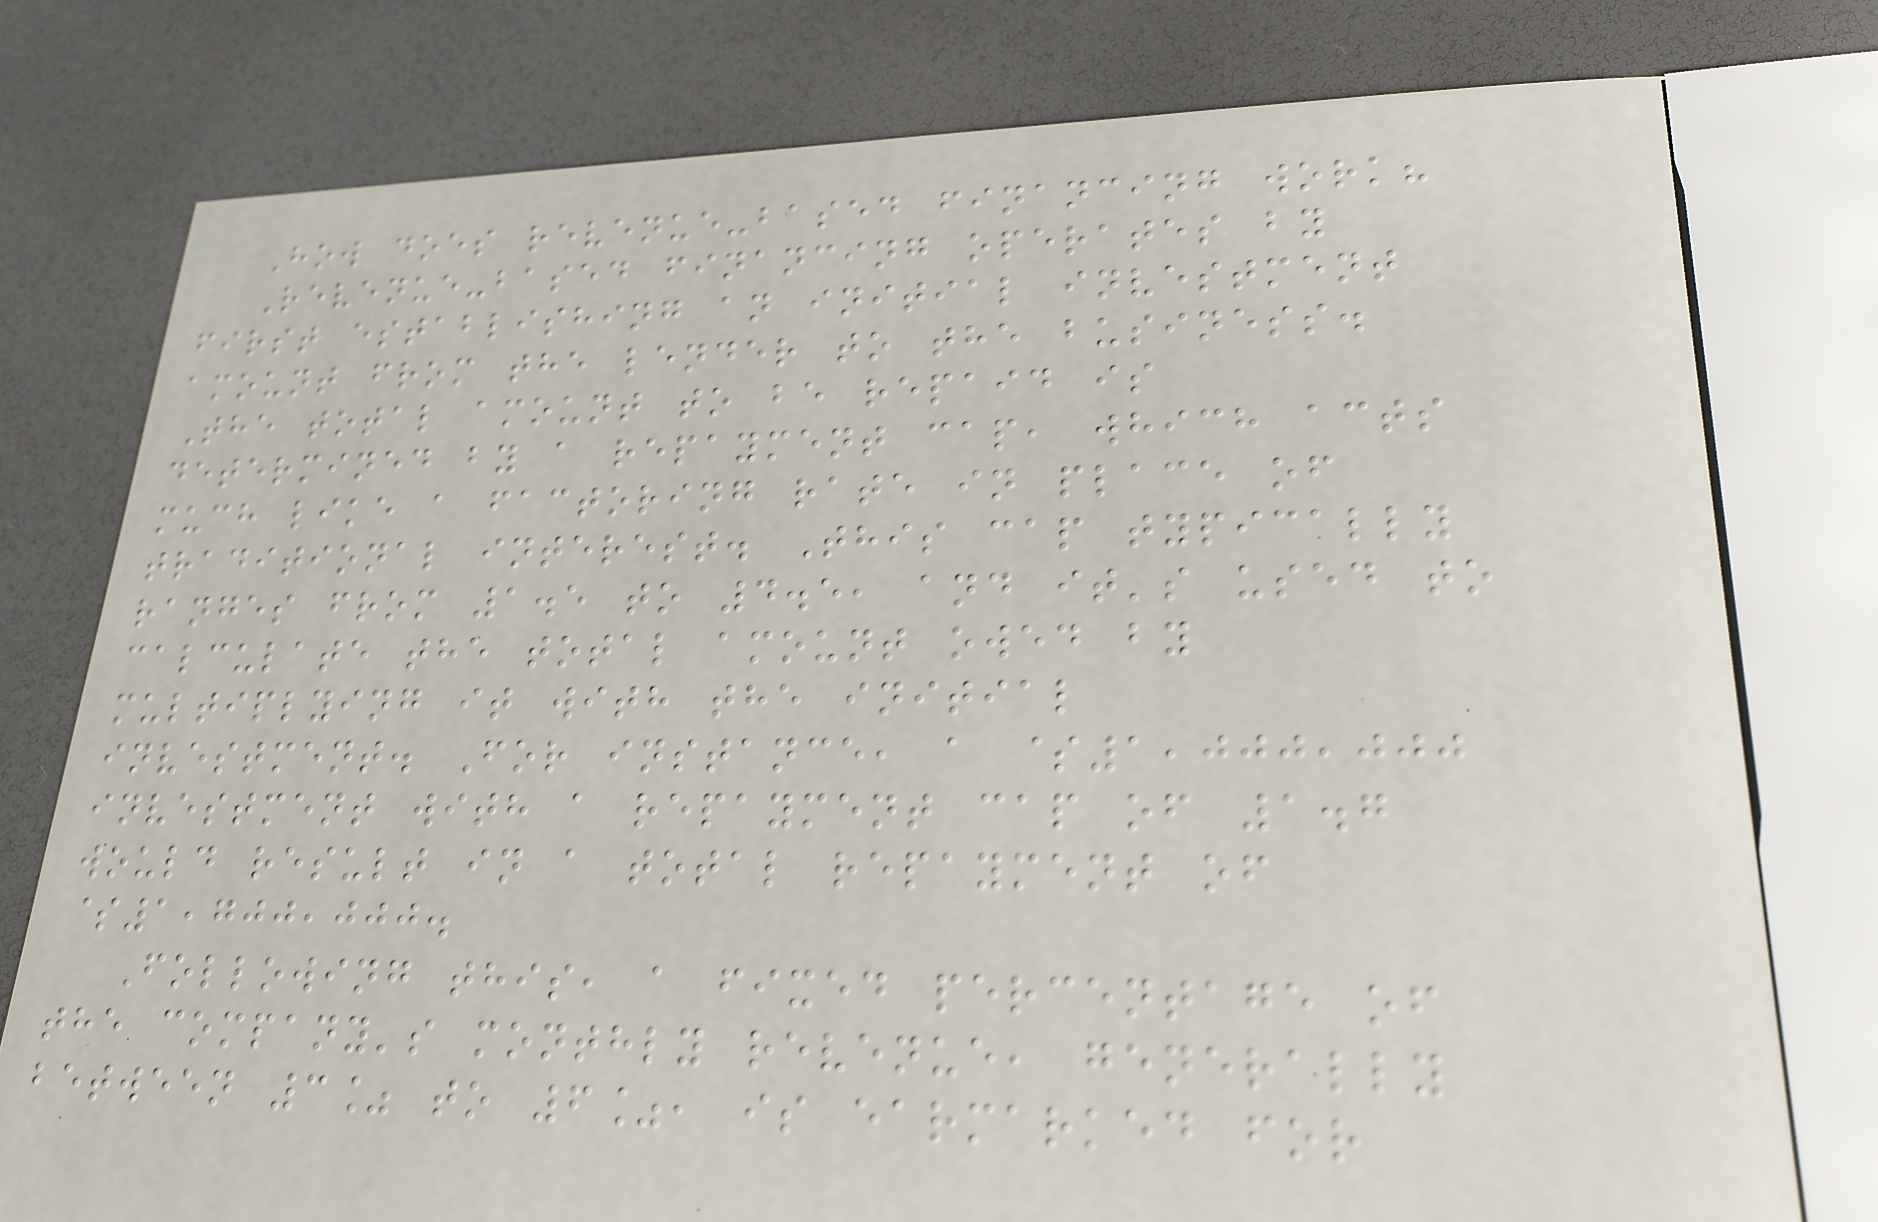How does revenue-based financing work?
Revenue-based financing operates by
first establishing an initial investment
amount from the lender to the business.
The total amount to be repaid is
determined by a repayment cap, which acts
much like a factoring rate in place of
traditional interest. This cap typically
ranges from 1.5 to 4.5, and it's used to
calculate the total amount owed by
multiplying it with the initial
investment. For instance, a $1,000,000
investment with a repayment cap of 1.7
would result in a total repayment of
$1,700,000.
Following this, a fixed percentage of
the company's monthly revenue, generally
between 3% to 6%, is earmarked for
